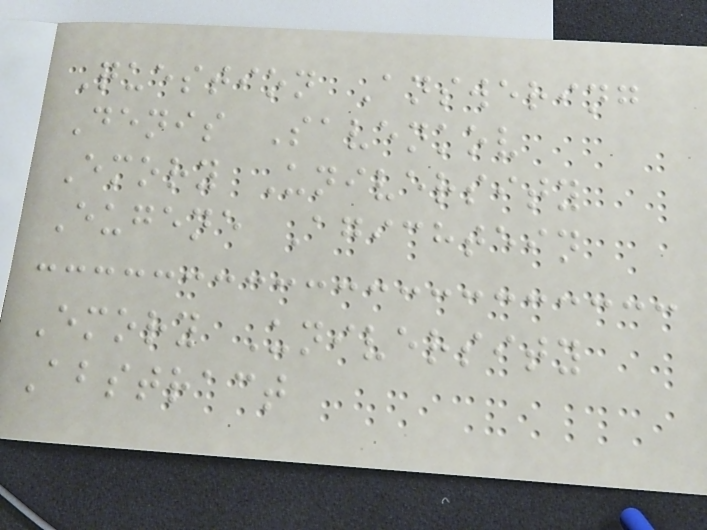Question Answering
Denis Savenkov
Emory University
Eugene Agichtein
Emory University
Abstract
